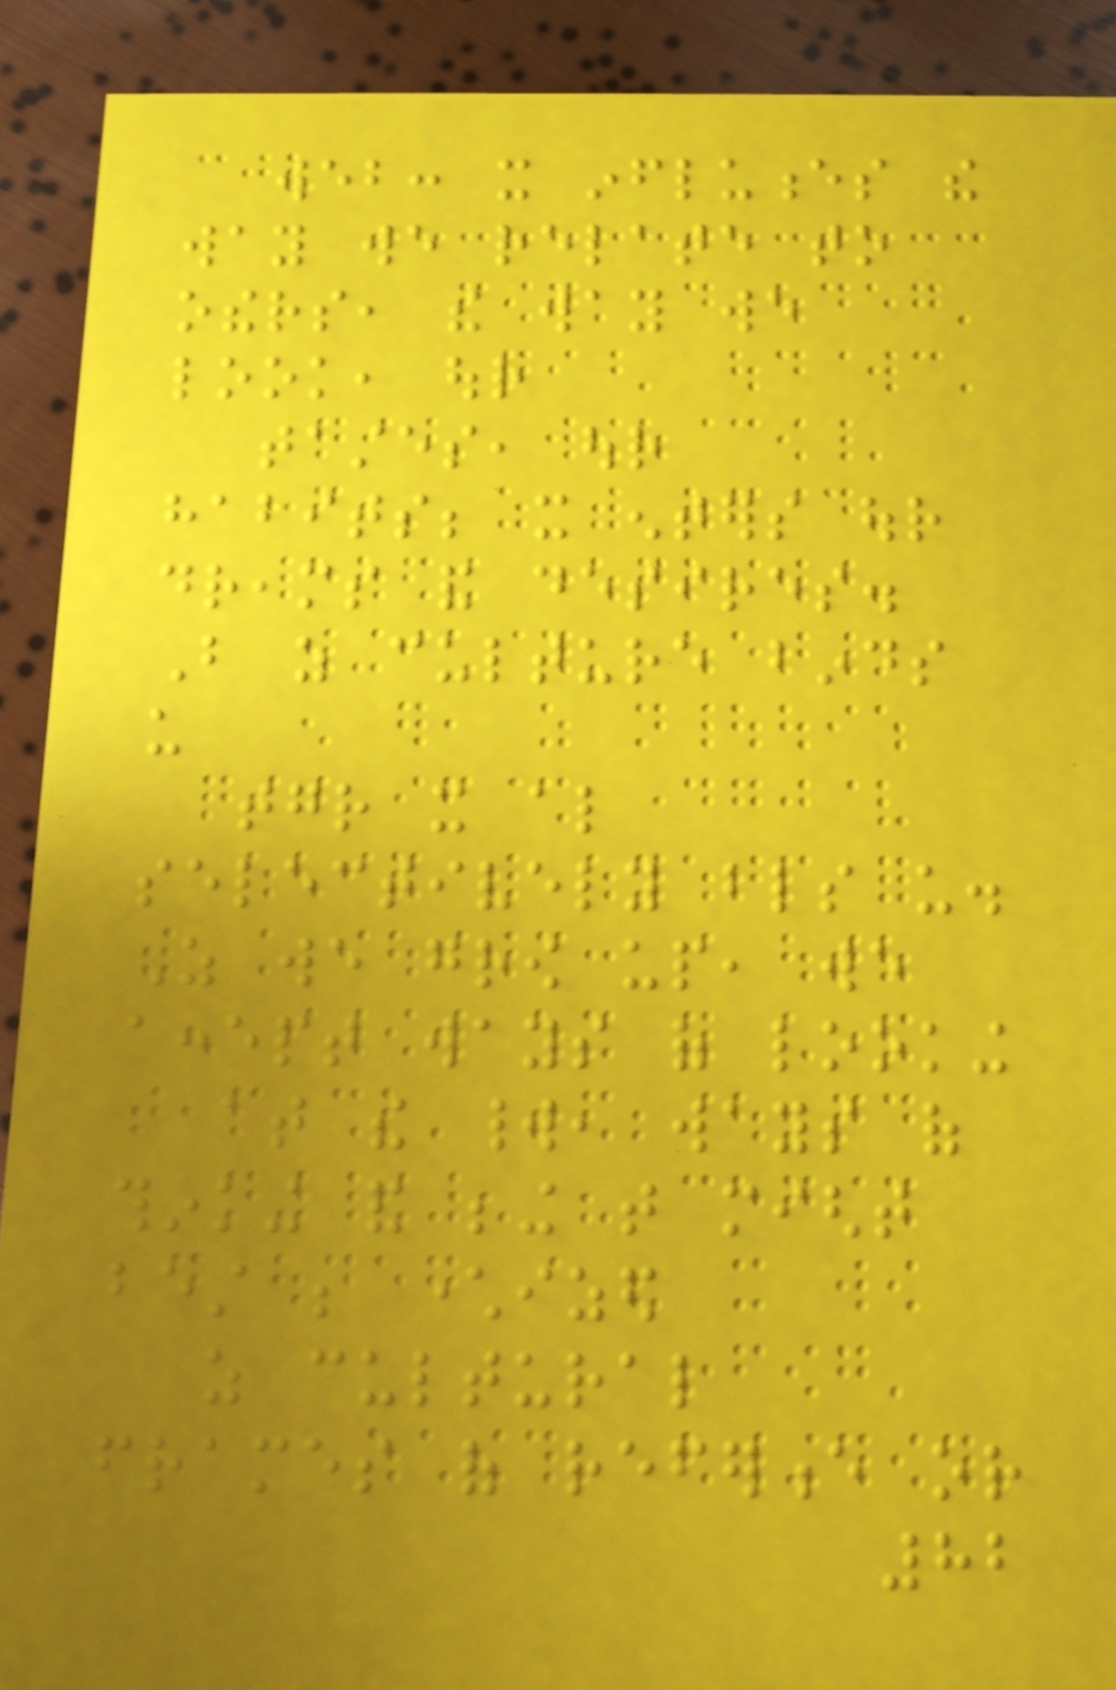web: it influences the
way we relate to
others, the way we
look, our
tastes, our
habits; it enters our
dreams and desires.
But as culture binds
us
together it also
selectively blinds us.
As we grow up, we
accept ways of looking
at the world, ways of
thinking and being that might
best be characterized
as cultural
frames of reference or
82
